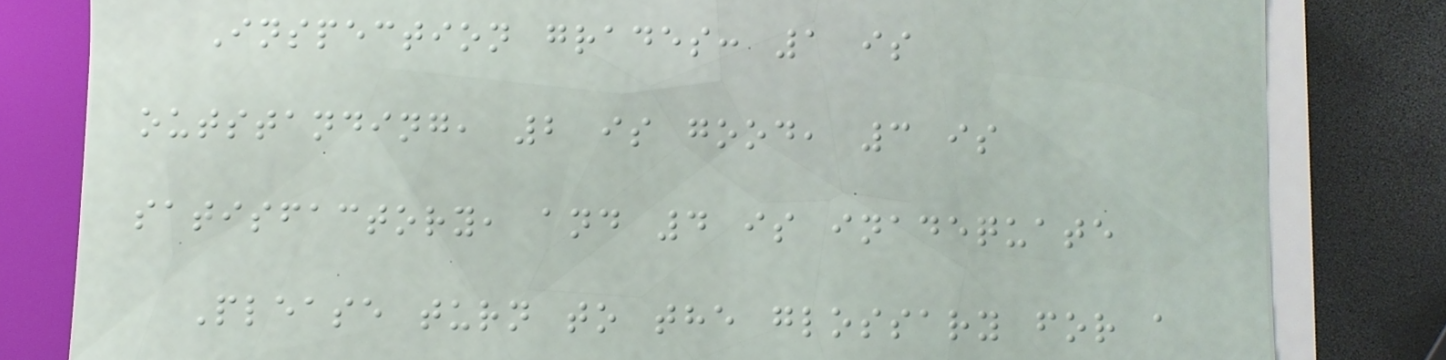Inspection grades: 1 is
outstanding, 2 is good, 3 is
satisfactory, and 4 is inadequate
Please turn to the glossary for a
